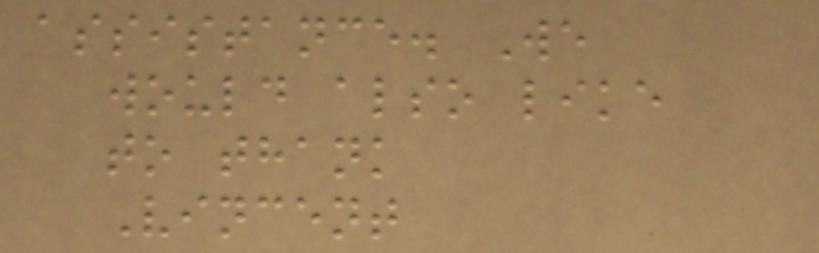assistance. We
would also like
to thank
Vincent
